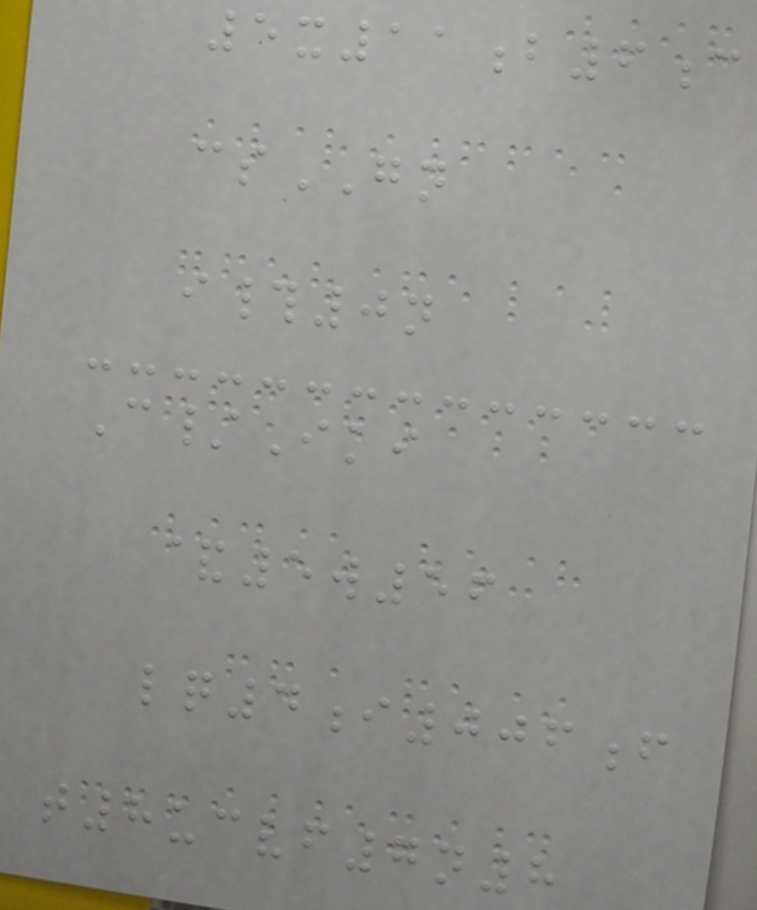5x11b6c
csGN
i#0n
C/Iki
&5w56
lq4i006f
t8ucvf7n8
